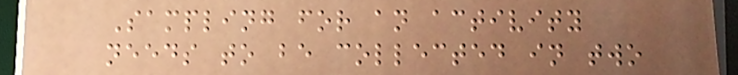Sampling for an activity
needs to be collected in two
